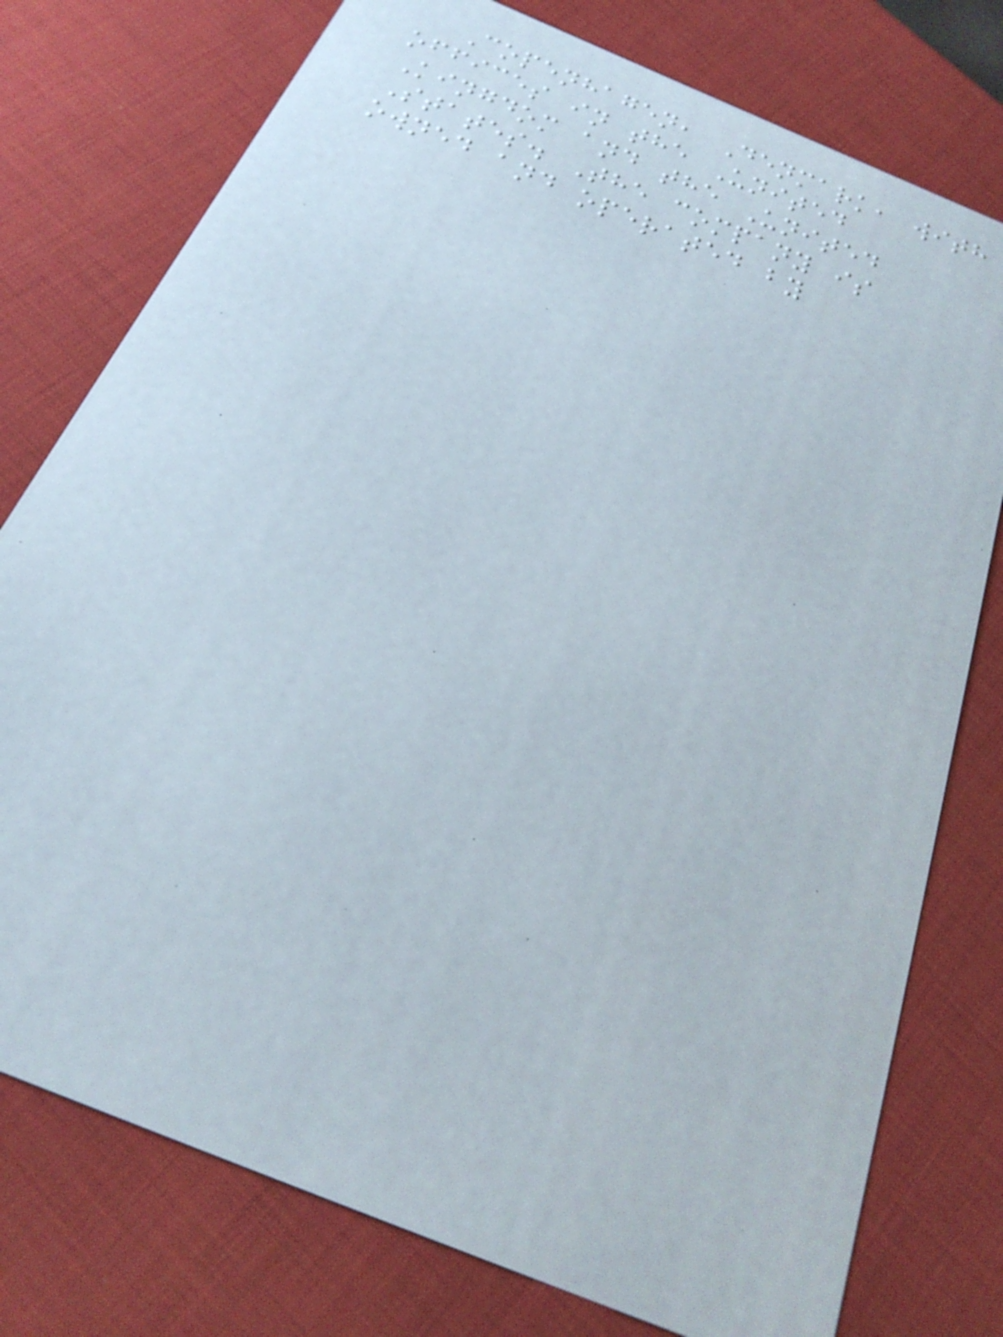Copenhagen, Denmark, with
offices in the United
Kingdom and the United
States. The company is
owned and operated by
